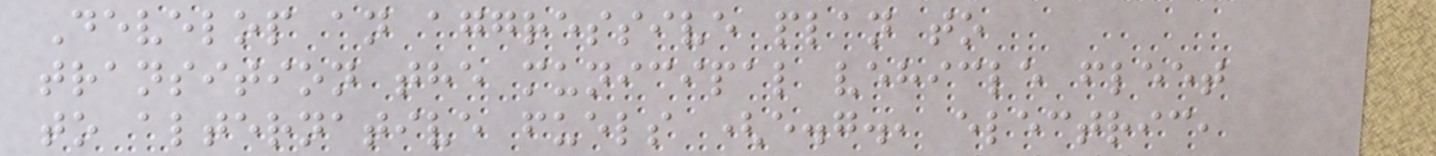Develop an aggressive plan to
transition the municipal vehicle fleet
to alternative fuels (e.g., electric,
